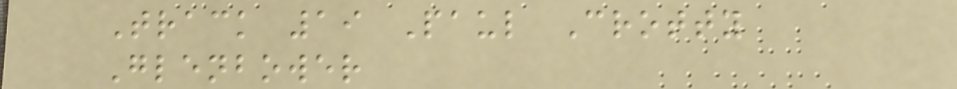Track 19 Paul Crotty
Glenbower
